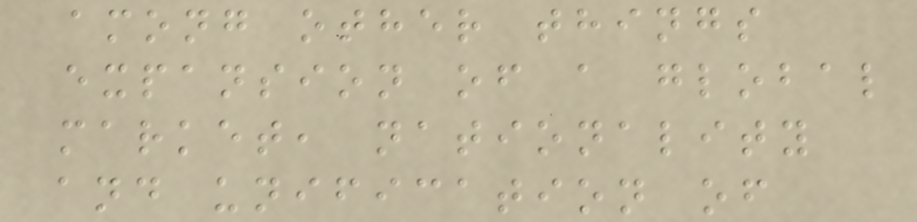among other things
expansion of a global
market, nationality
and unification of
